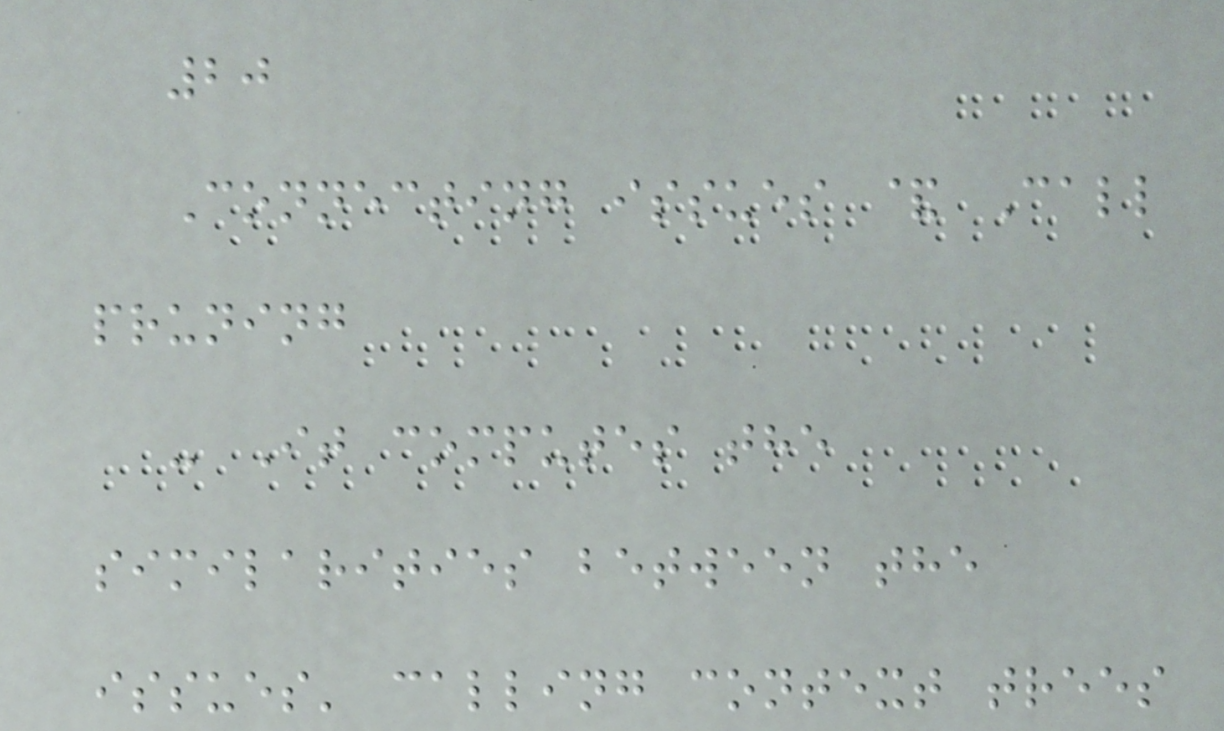20
Connecting issues & Call
pruning
- It computes the
similarities between the
issues' calling context trees
